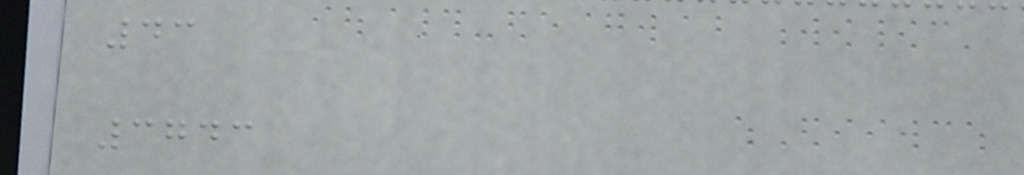43
3743
